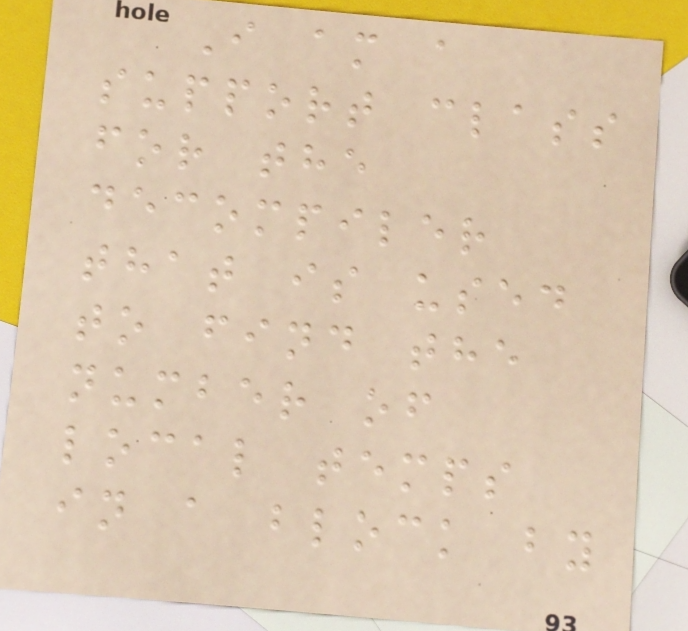I am a
support class
for the
decompiler
that is used
to find the
number of
local temps
in a block by
